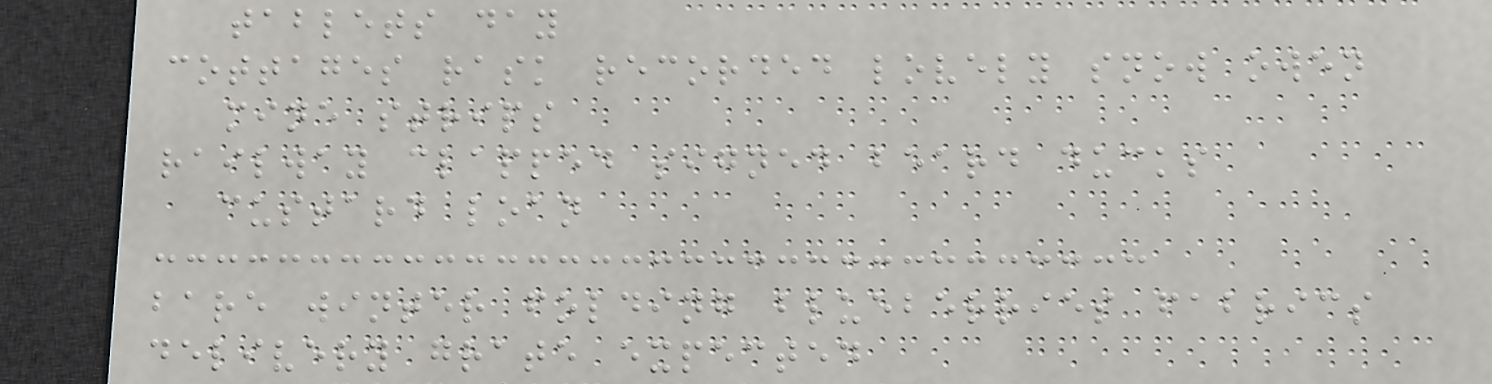tablets day
cottages rask recorded lovely snow owen
mine strips
railway clapped signed beard ducks
custard loan
bare winter folding blueberries fabrics
delivery grate expected
